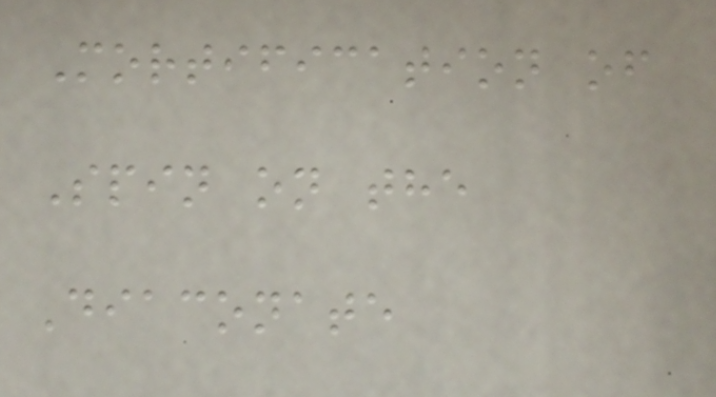Mortification of
Spin on the
Diaconate
